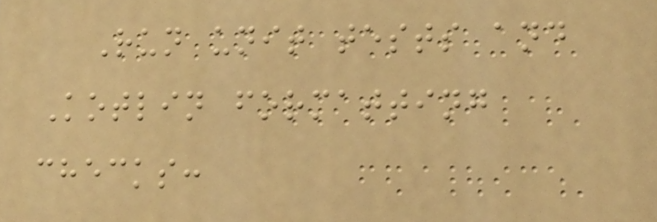Run unit tests and
Kotlin formatting
checks:
